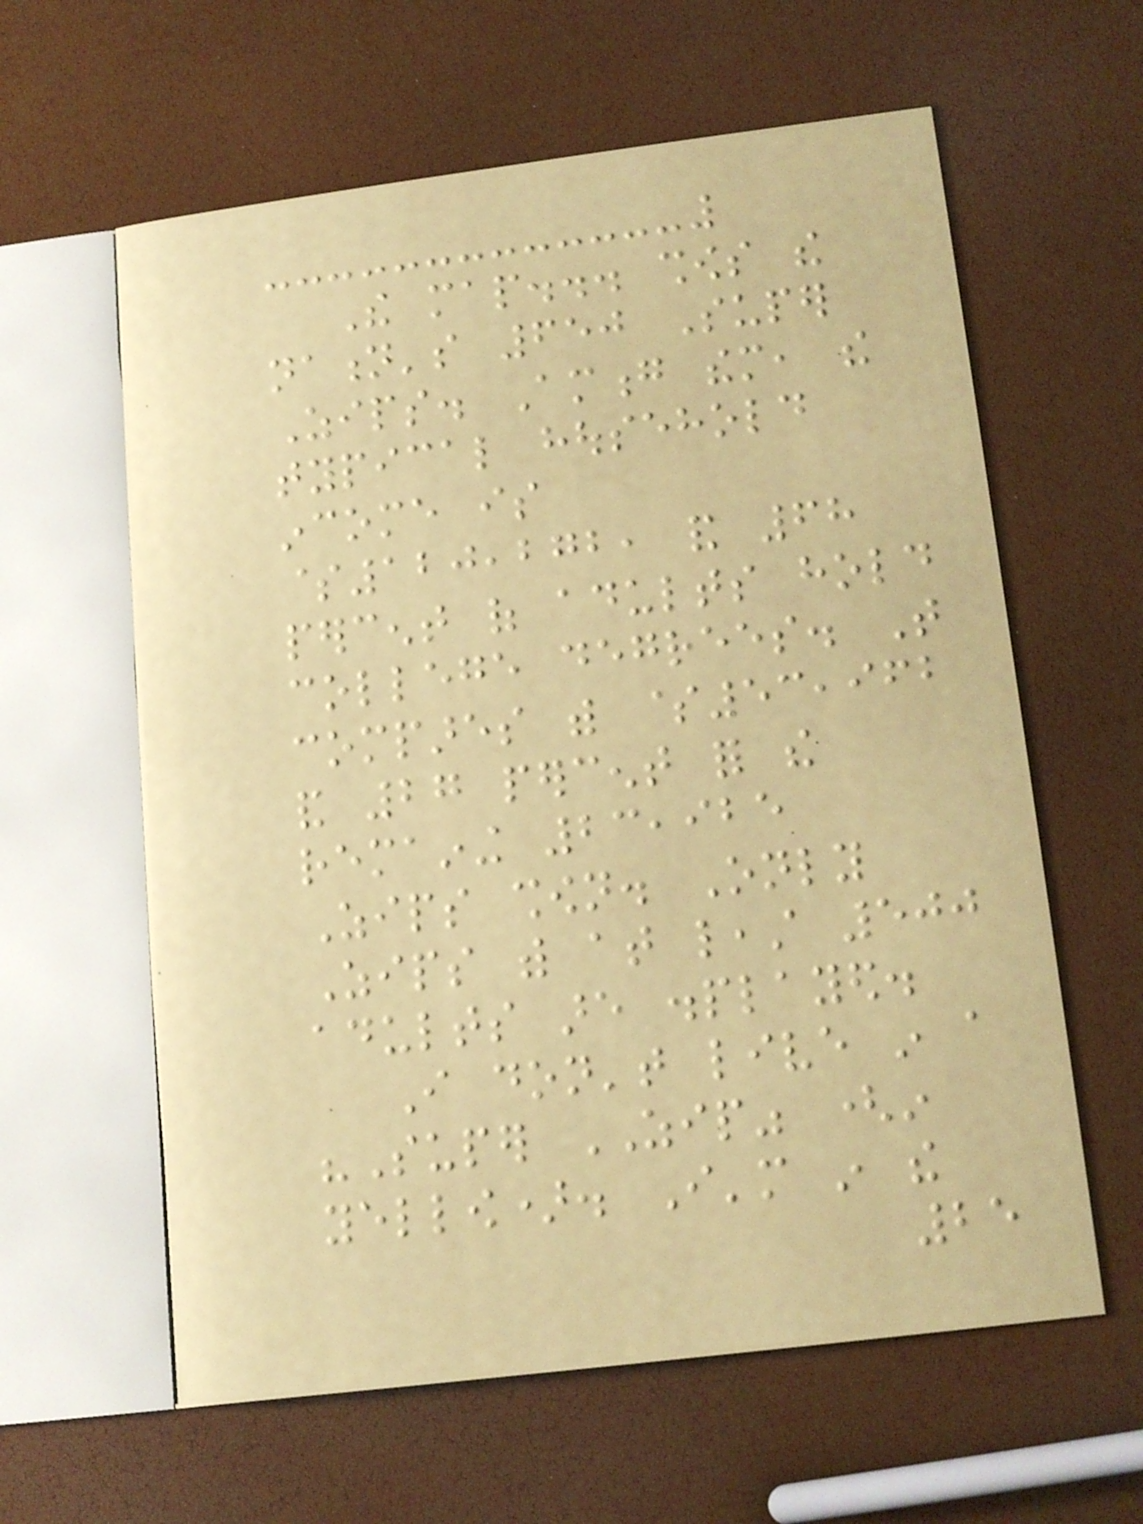The map... shows the
nation's 650 Super
Zips. Among them, the
typical household
income is
$120,272, and 68
percent of adults hold
college degrees. That
compares with $53,962
and 27 percent for the
remaining 23,925
Zips shown. Only
Zips with at least 500
adults are displayed.
I don't live in a
"Super ZIP" (in
yellow). I'm in the
25
